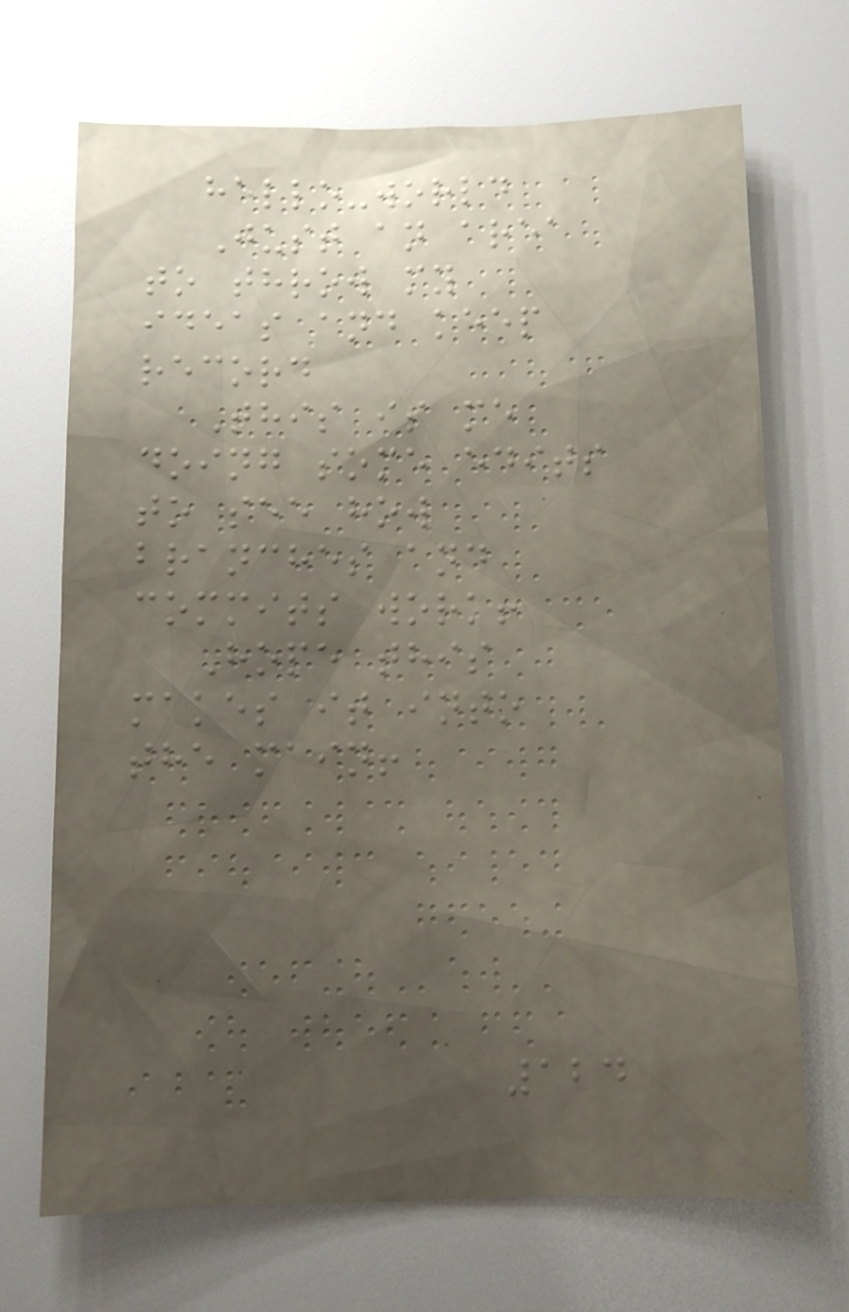hello-world
Just an area
to throw my
ideas and keep
record
This is me
doing some edits
to see how
branches and
commits work!
Hope this
makes it into
the main!
124
